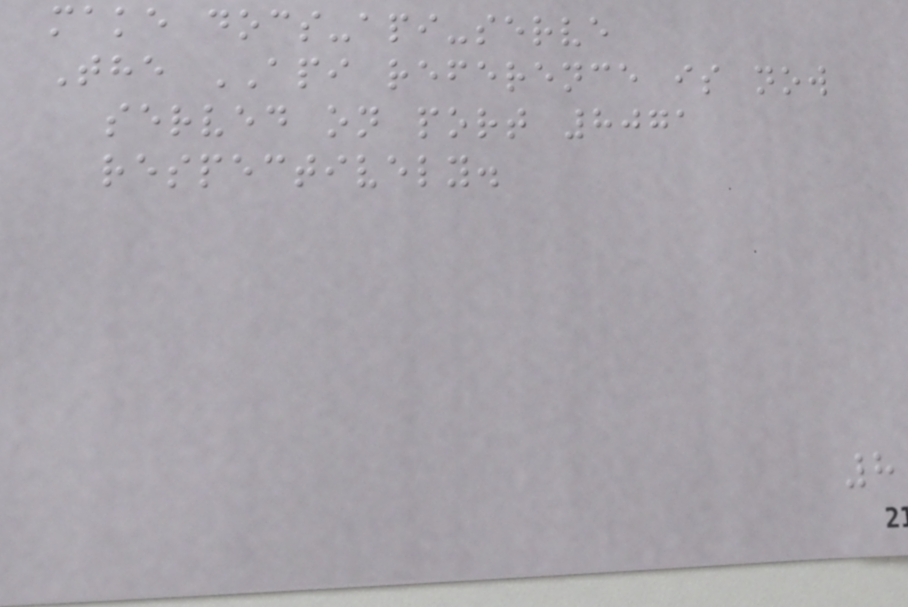make docs-api-serve
The API reference is now
served on port 8071
respectively.
8
